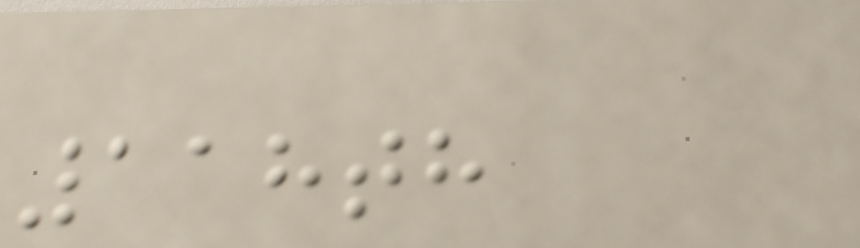118th
